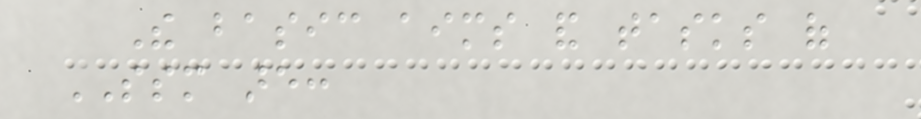The basic aims and tasks of
SSM are:
